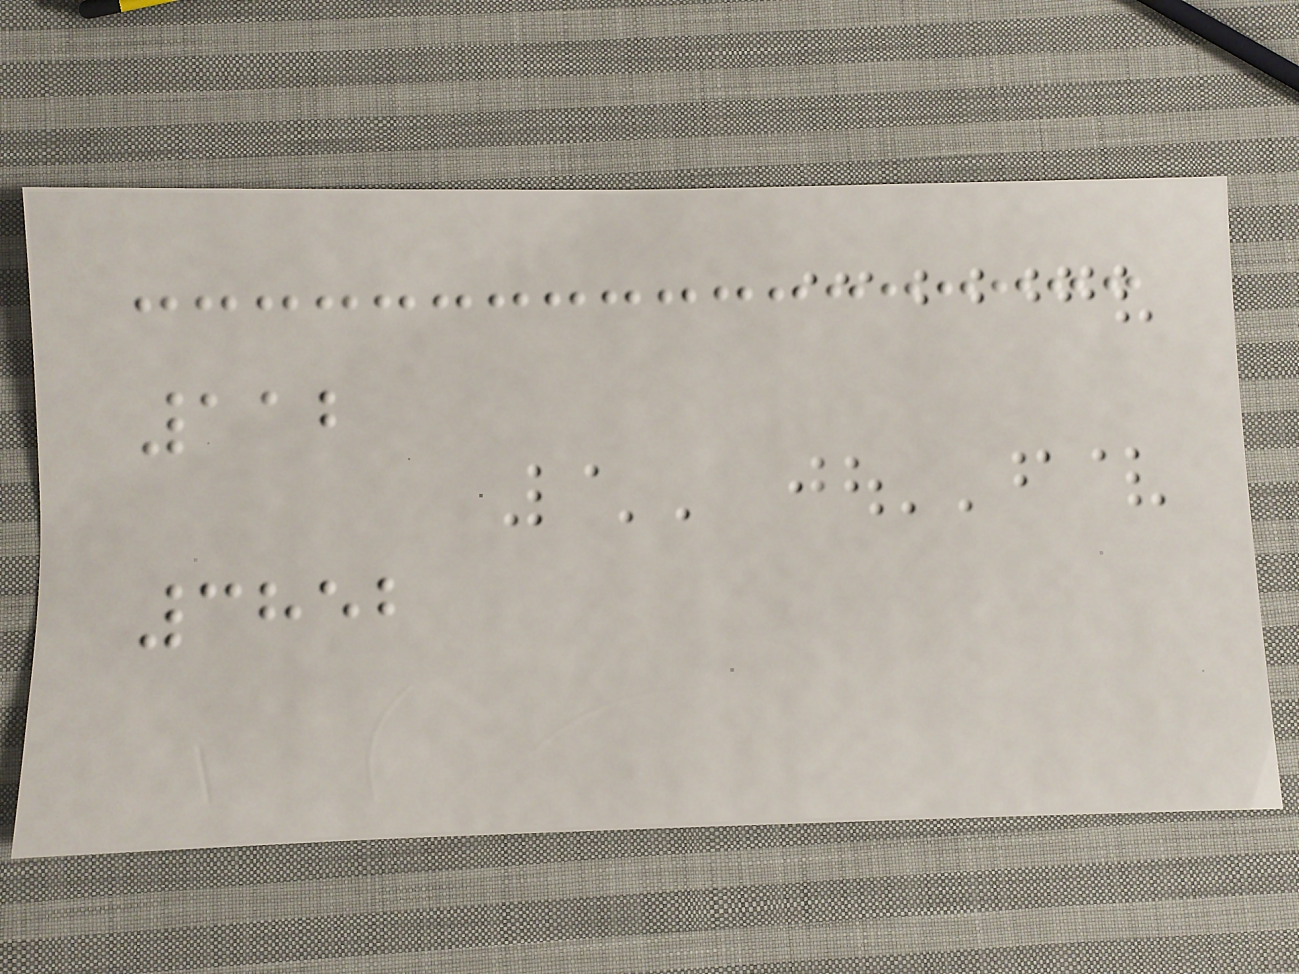112
3852
